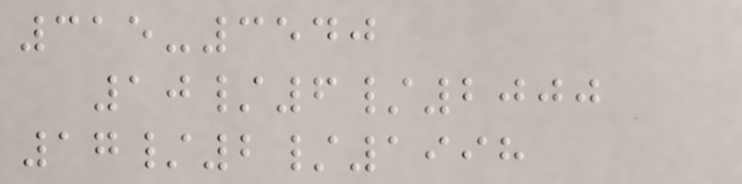315-3540
10/6/2000
17/2/1998
